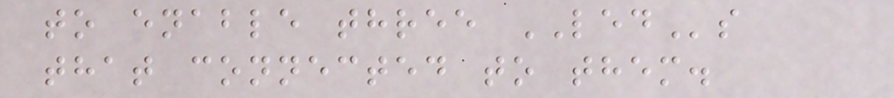to enable three LEDs
that connected to them.
